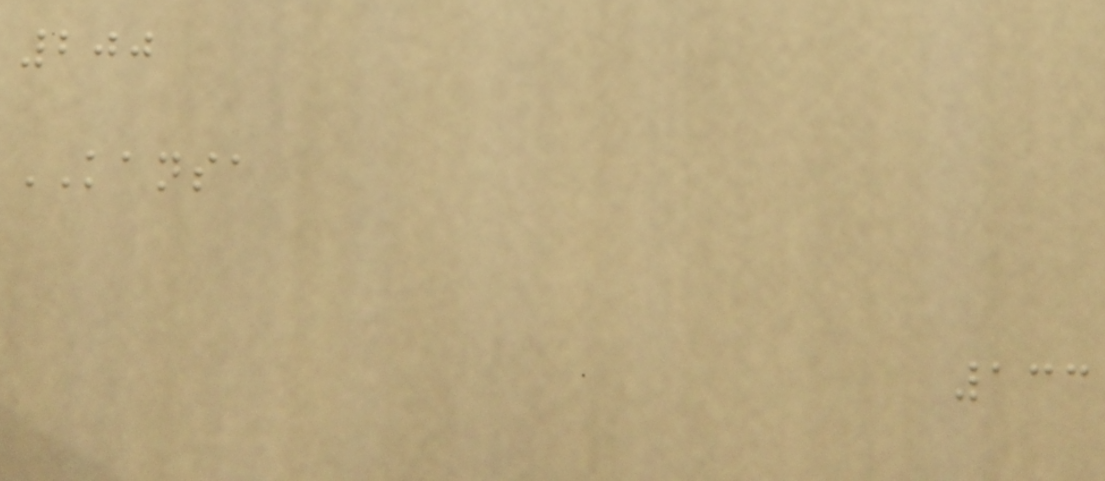200
KANSA
133
